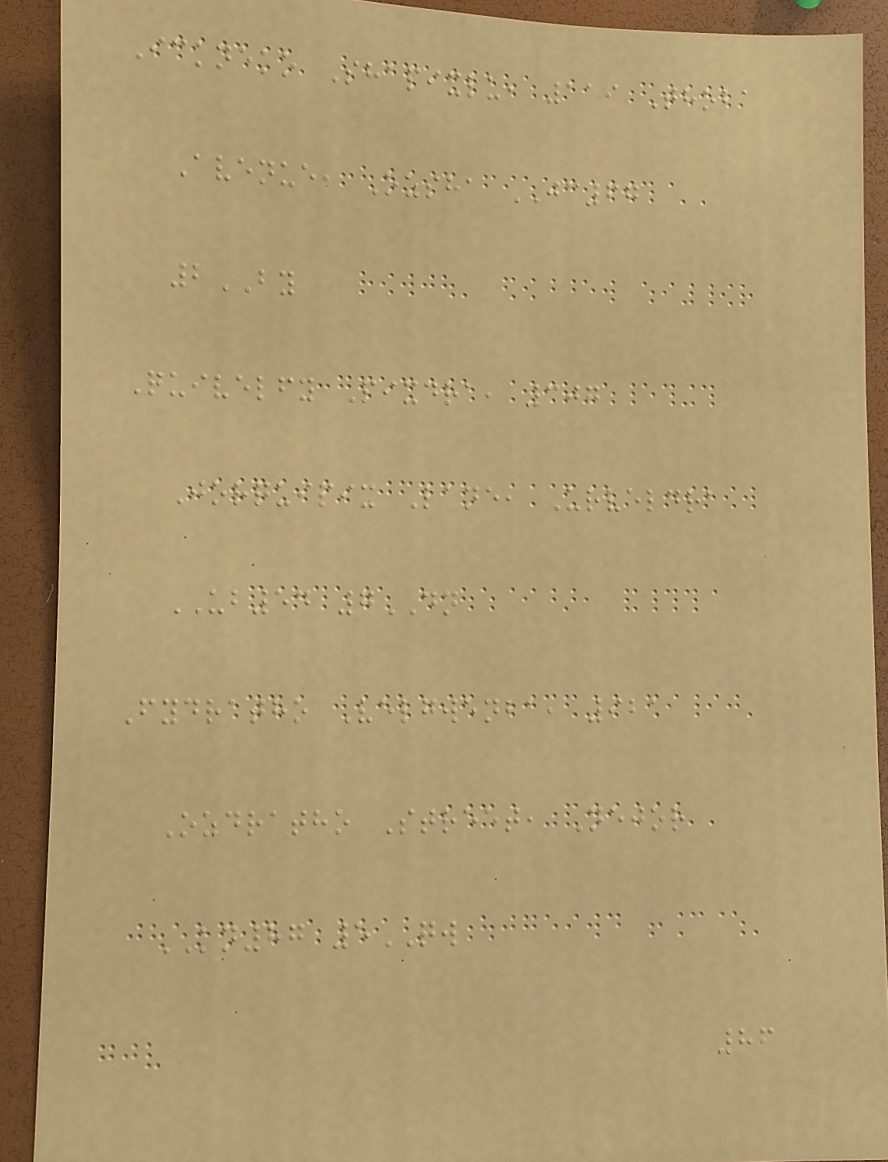Ickneko Shapixlu, 119 Thoba
Avenue, Ozsha JC67
2BY
Quivelfy Pixdra, 307
Jorquipix Lane, Urveldra
UB54 7DN
Fydratho Velgwenba, 921
Ozdratho Street, Nejor
KN87 5QW
86
